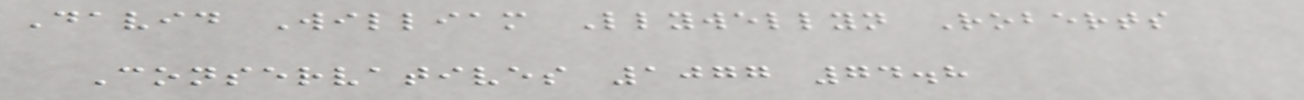David William Llywellyn Roberts
Conservatives 1077 74.8
